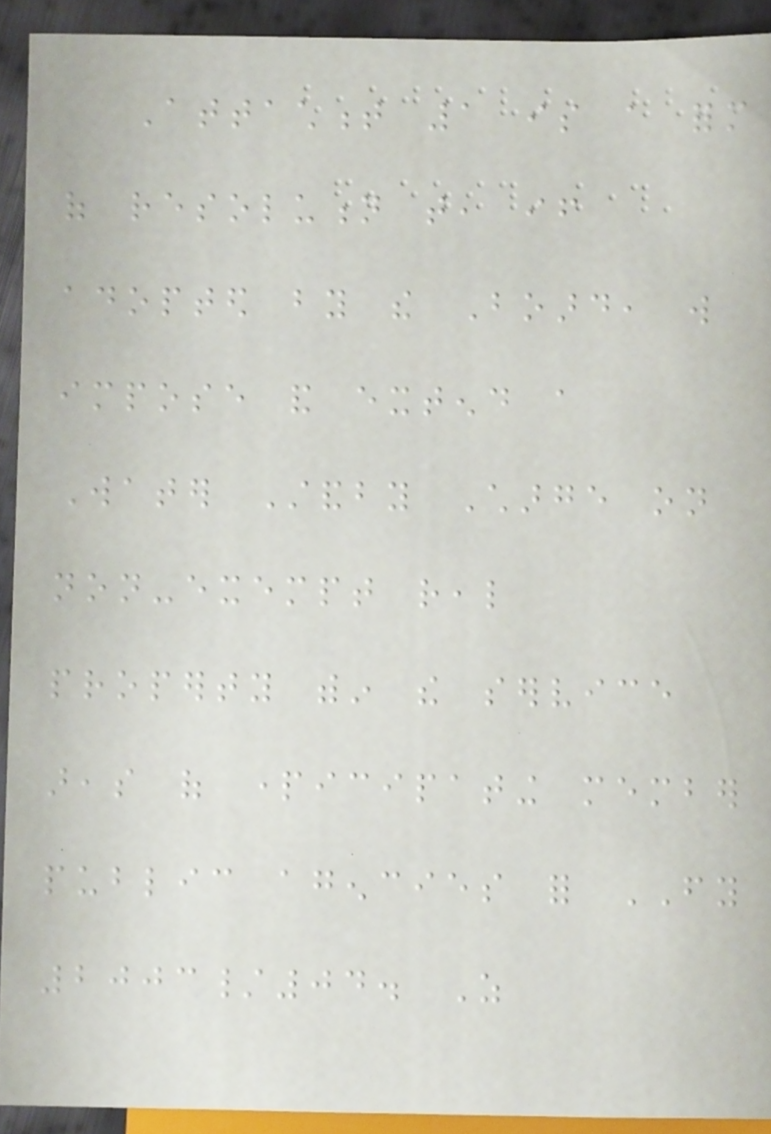Attachment 1 is a form
of resolution that, if
adopted by the Board, will
impose and extend a
Water Standby Charge on
non-exempt real
property within the service
areas of participating member
public agencies for FY
2003/04. As
